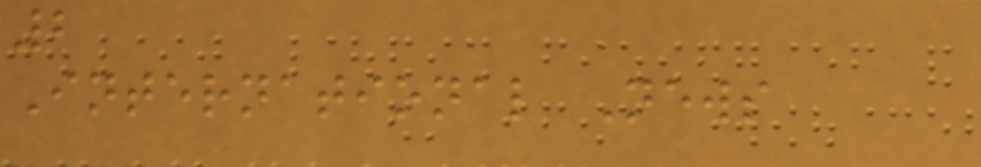2
International News
